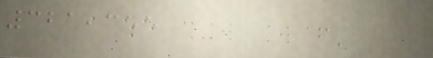321,355
